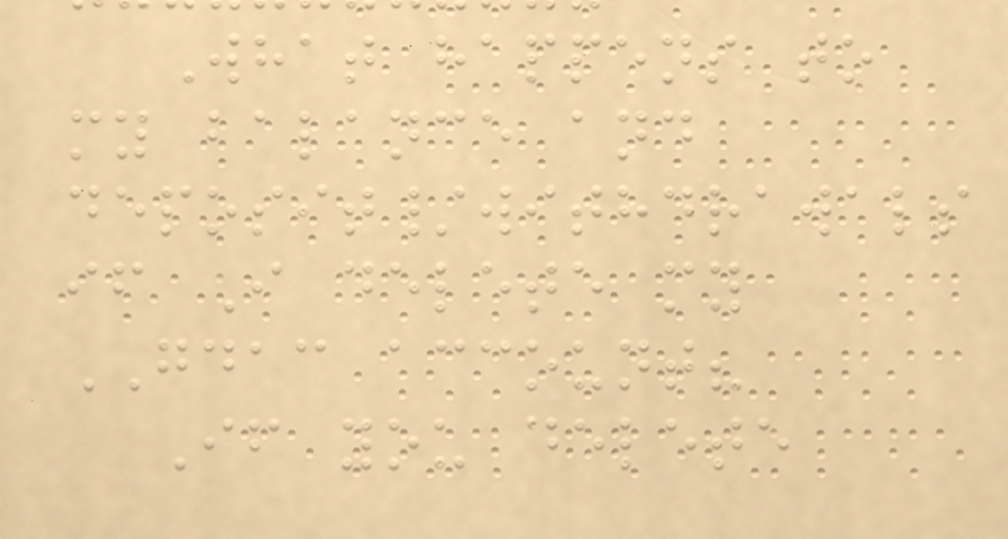What happens to
my balance and
deposit/withdrawals
if I delete my
GDAC account?
If you delete
